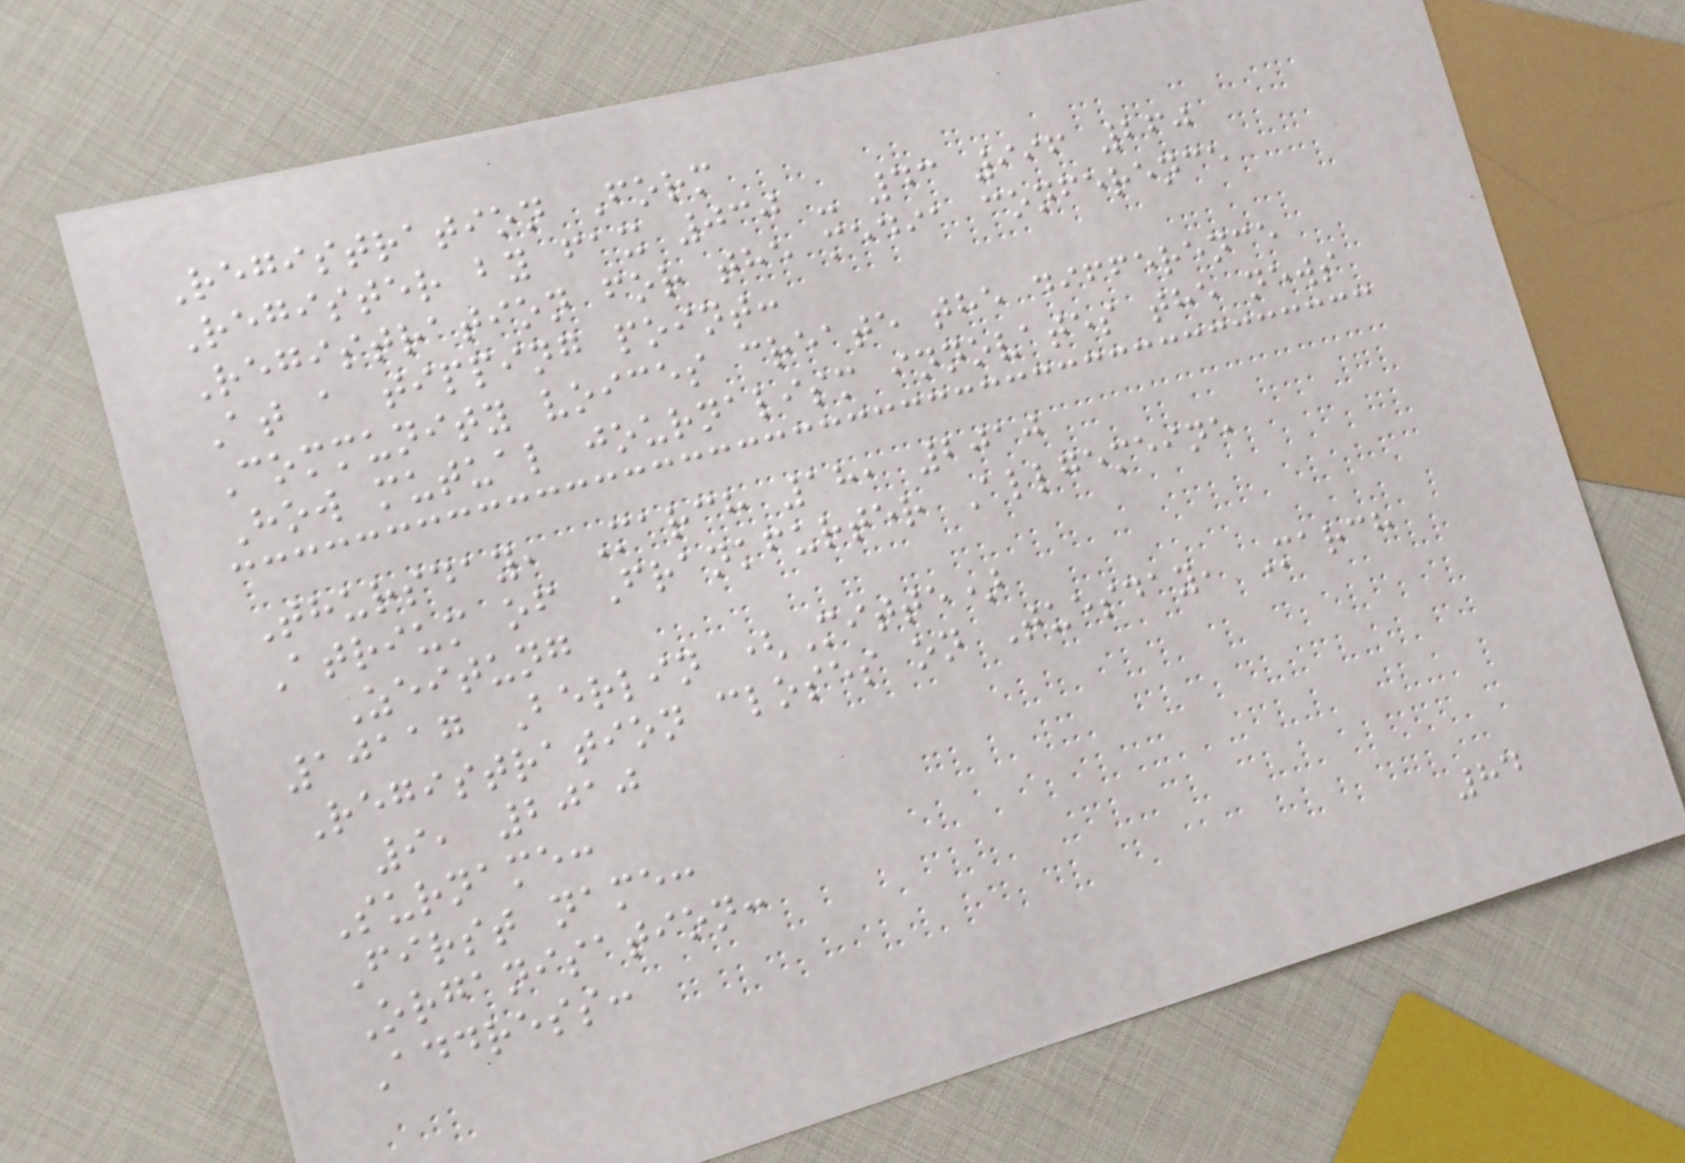Registration Form
Register by fax 030 - 43 996 260
Registration for the media conference
At a tipping point:
Community voices create the difference
How mutual journalism innovates the news
Thursday, March 18, 2010
Atrium of Frankfurter Allgemeine
Zeitung
10117 Berlin (Mitte)
Registration closes on Tuesday, March
9, 2010
Surname:
First name:
Organisation:
Address:
84
